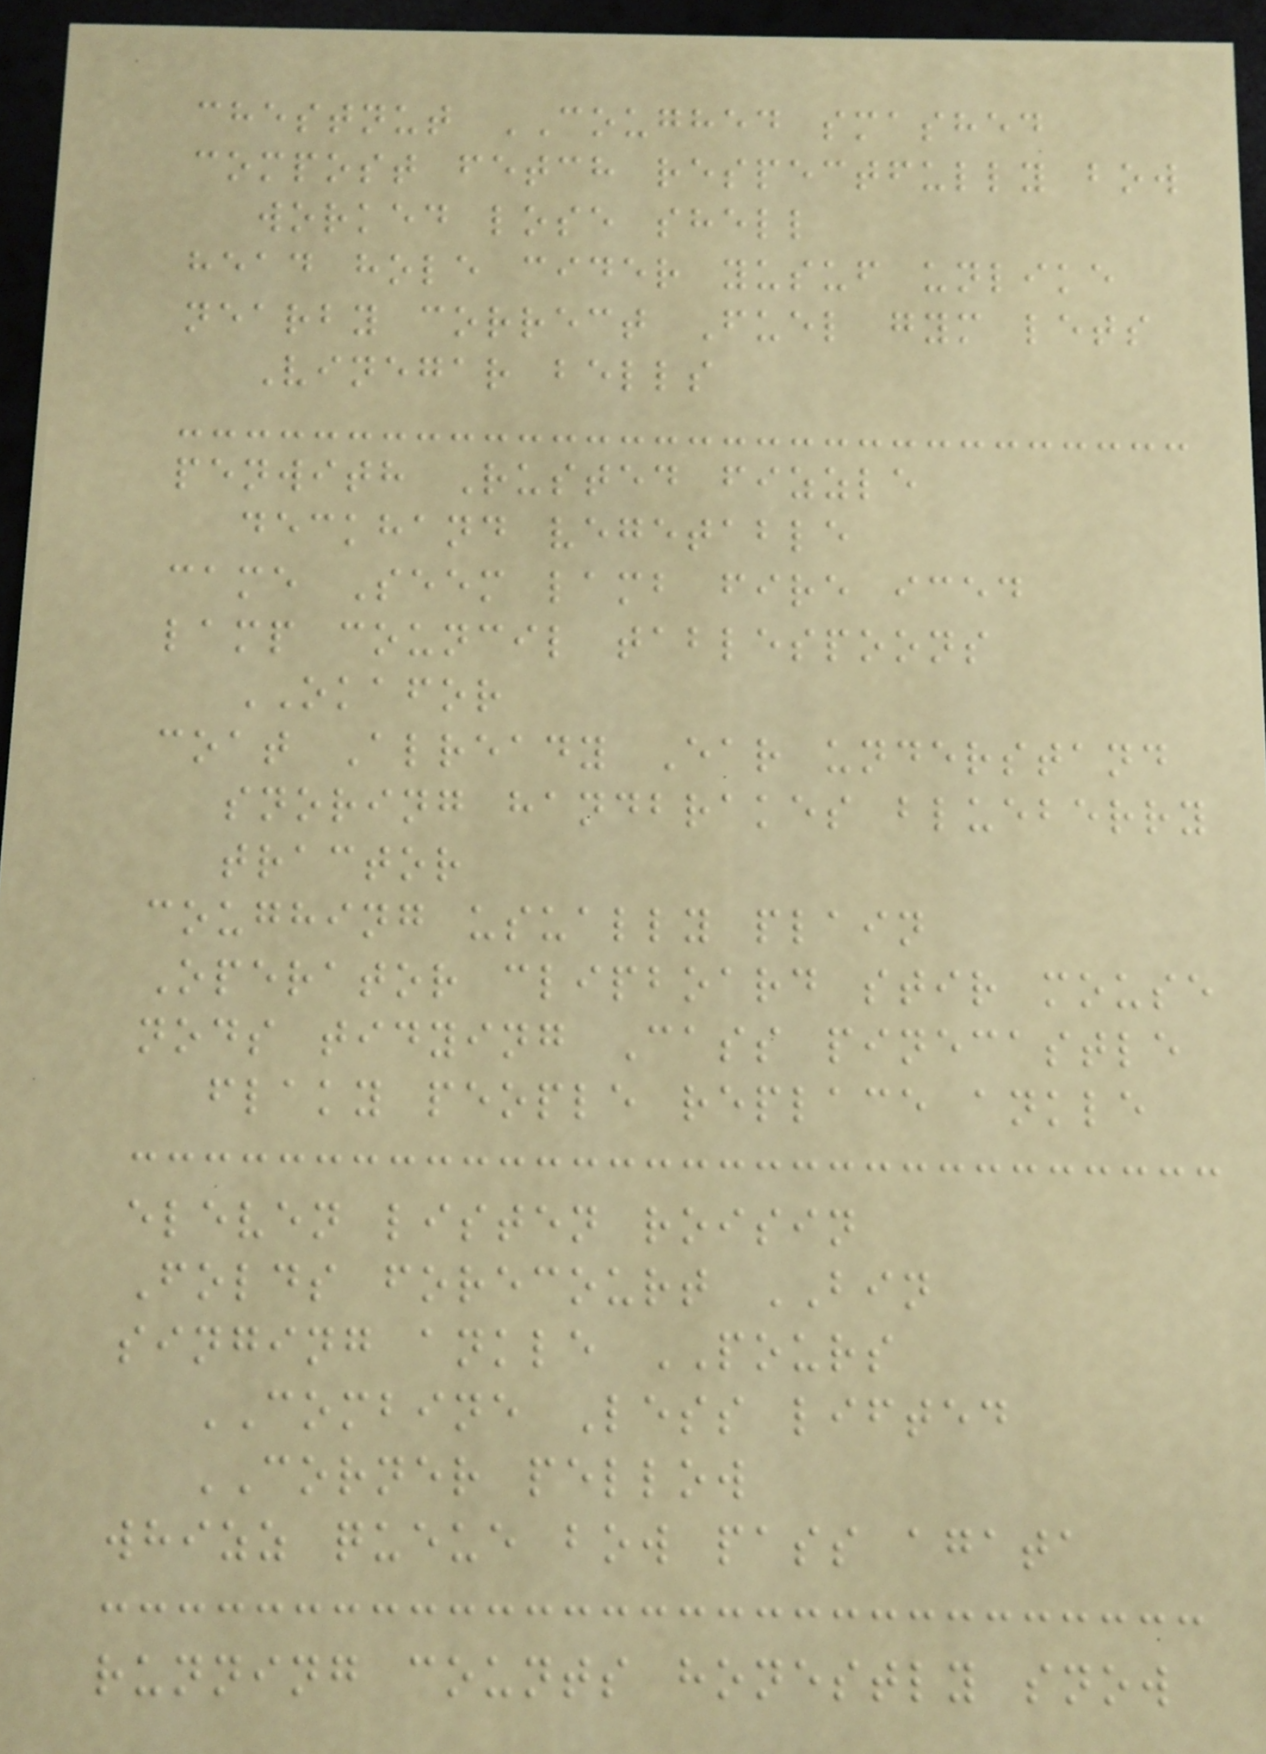chestnut COUGHED smashed
compost fetch respectfully bow
worked lose shell
head hole cider yusuf unlike
nearby correct Fuel gym lets
Vinegar bells
penwith Rusted fizzle
deckhand vegetable
came Seem lamb fire iced
lamp council tablespoons
OKAFOR
coat Already Ear understand
snoring handbrakes blueberry
tractor
coughing usually plain
Operator clipboard stir mouse
nods tidying Cass pinecastle
flaky people replace ankle
eleven listen roisin
Folds forecourt BIN
singing ankle POURS
COMBINE Less lifted
CORNER pellow
whizz queue bow pass agata
running counts honestly snow
